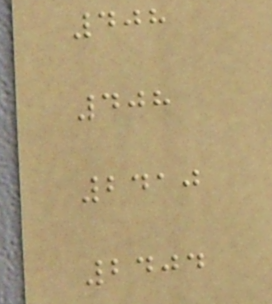408
408
2410
2404
